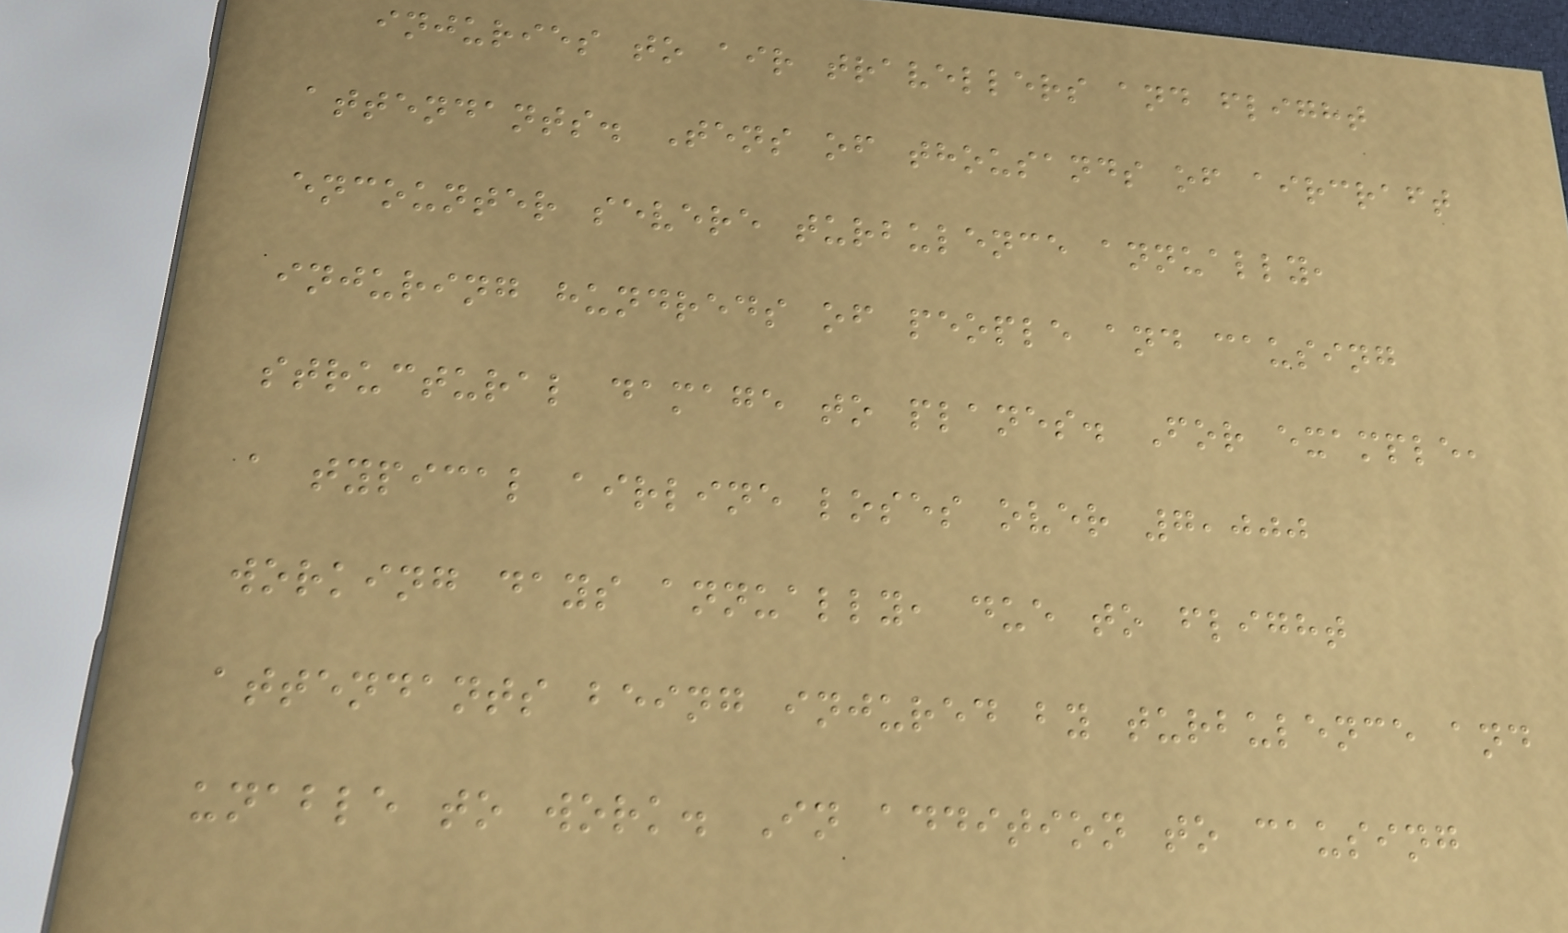injuries to air travellers and flight
attendants. Tens of thousands of aircraft
encounter severe turbulence annually,
injuring hundreds of people and causing
structural damage to planes. For example,
a typical airline loses over 7,000
working days annually, due to flight
attendants being injured by turbulence and
unable to work. In addition to causing
